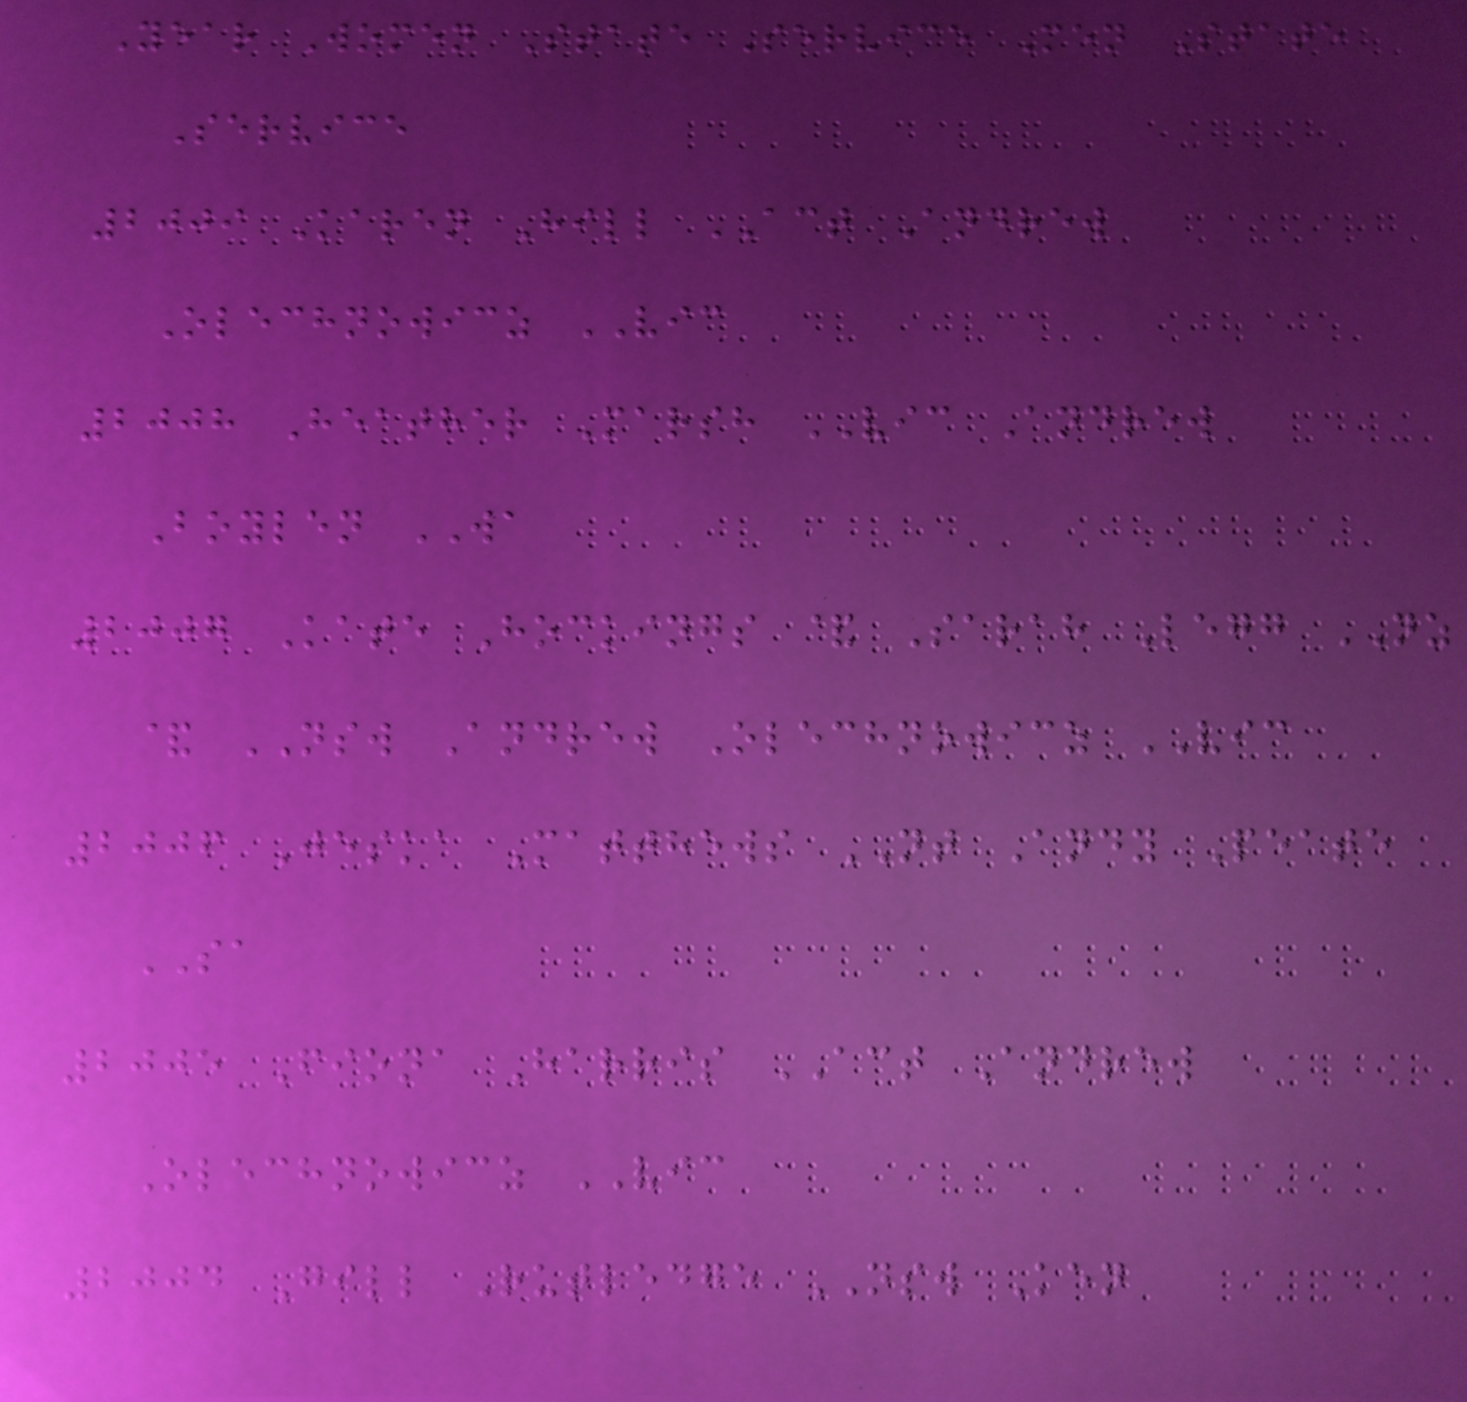Year Women State Service Men State
Service
2009 Karen Hill ACT Andrew
Olechnowicz VIC
2008 Heather Marsh VIC Andrew
Boylen WA
2007 Kate Hockings & Sarah Legg NZ
& NSW Andrew Olechnowicz VIC
2006 Jeska Matthews NT Andy Peate
SA
2005 Fiona Harris ACT Andrew
Olechnowicz VIC
2004 Gill Rutledge NSW Ken
